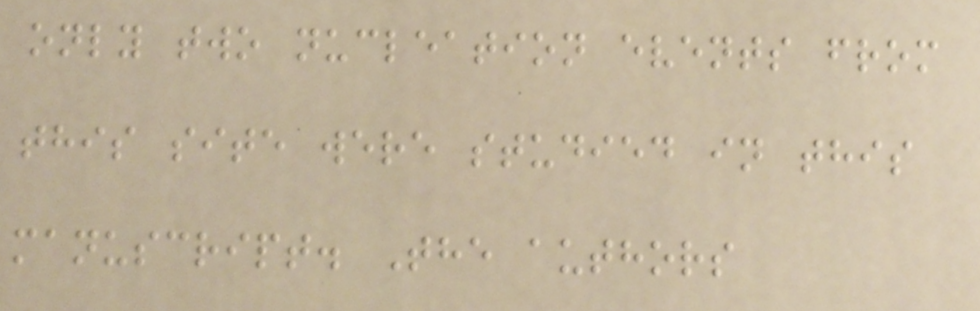only two nucleation events from
this site were studied in this
manuscript. The authors
